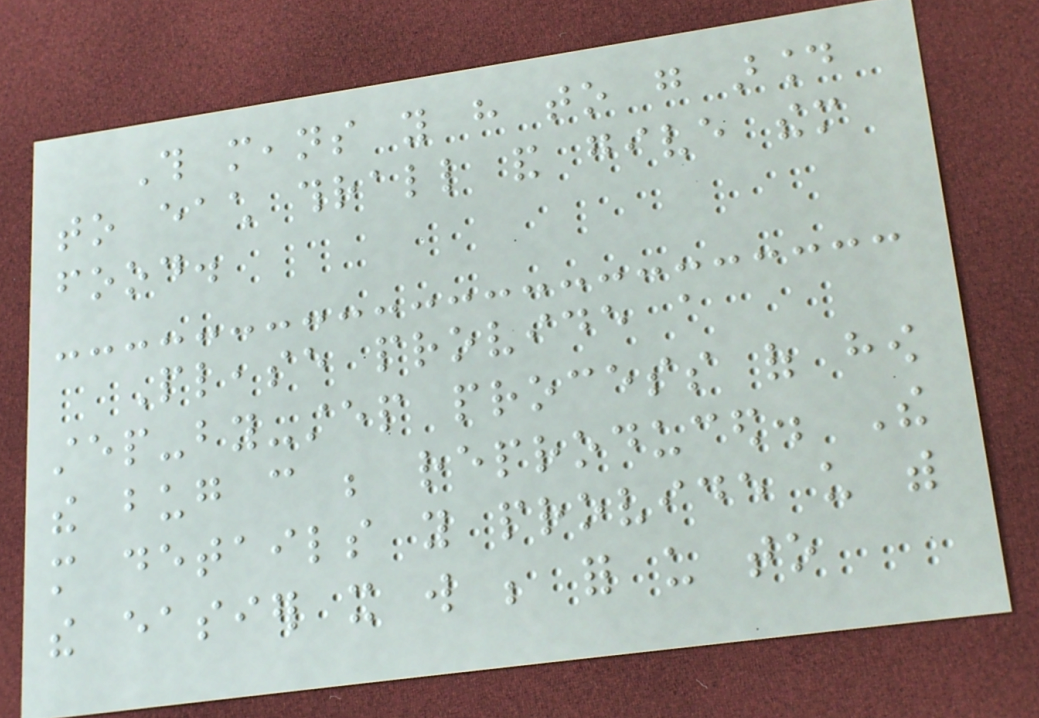This means you have to go around
to each thrall and give them
food.
Please provide a
step-by-step process of how
the bug can be reproduced. The
more details you provide us with
the easier it will be for us to
